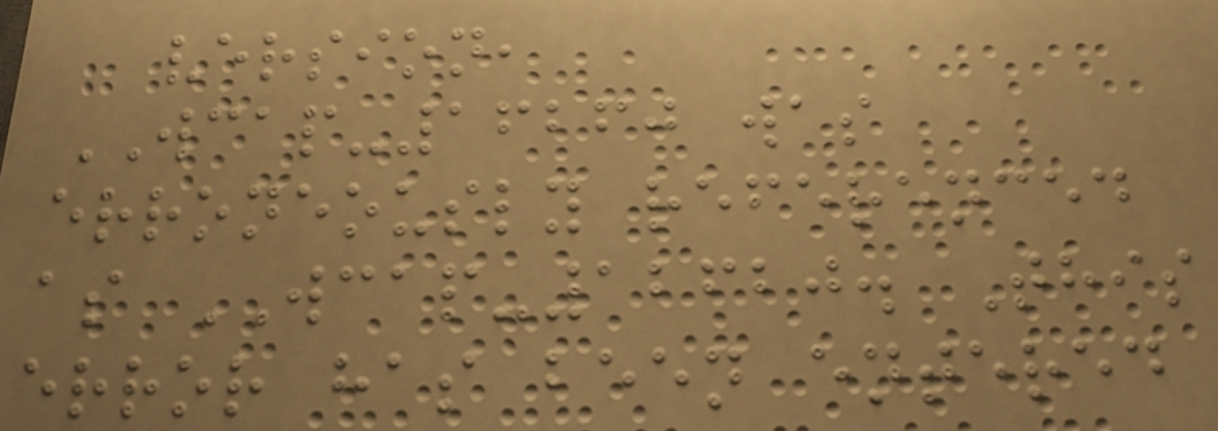version,
WCAP-16260 was
erroneously referenced
as WCAP-12620. This
error has been entered
